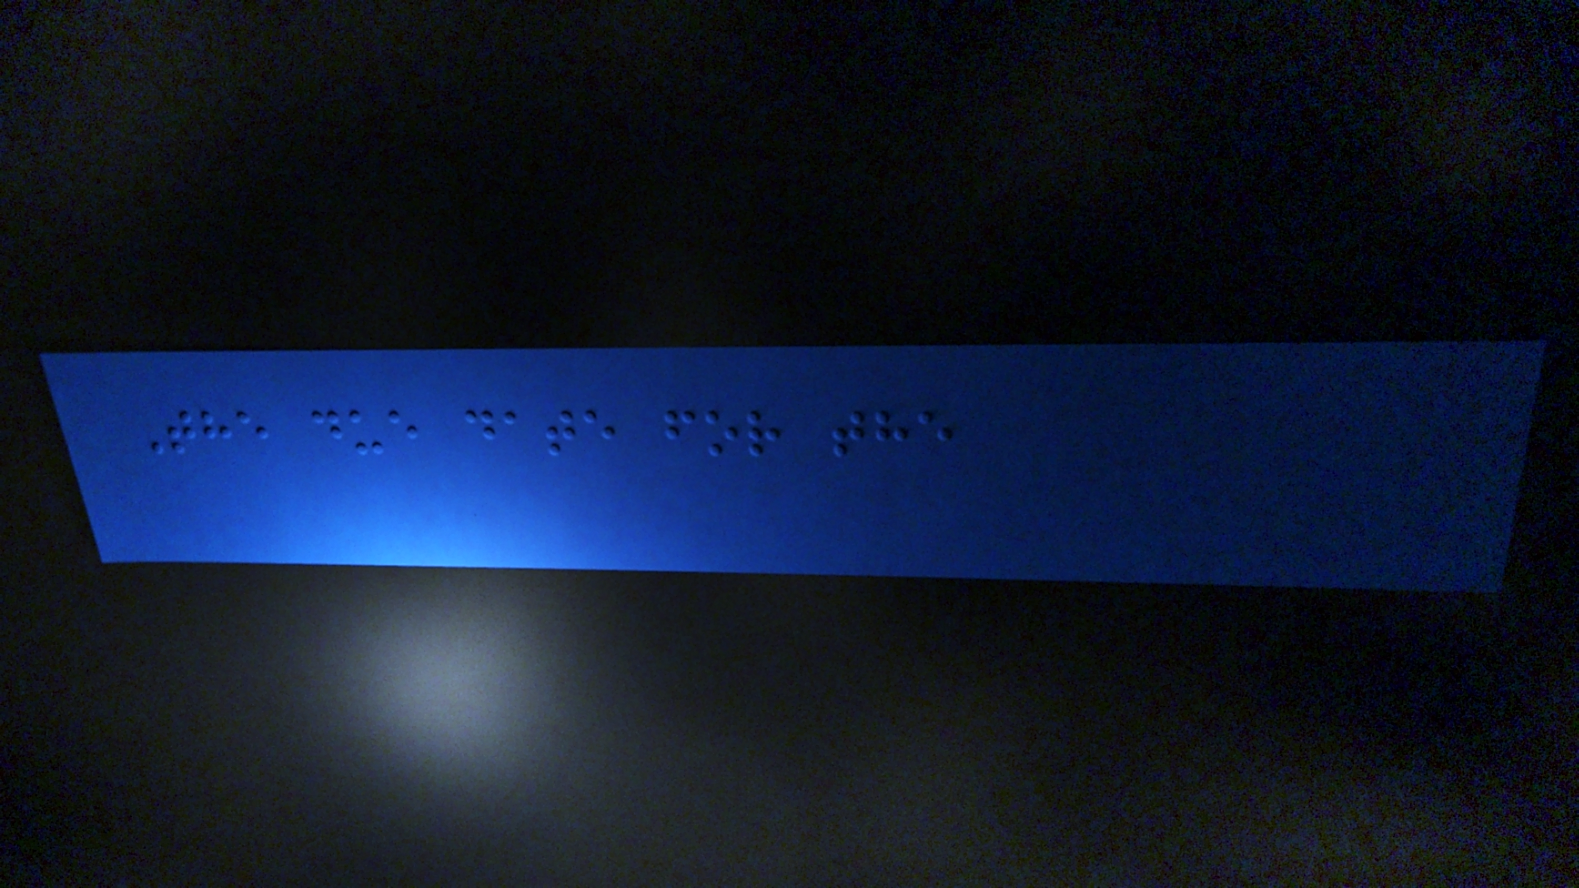The due date for the
